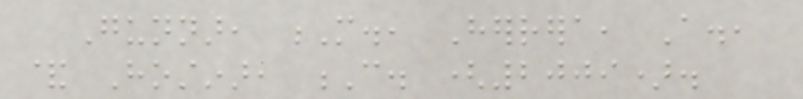Gunnar, M., Herrera, A.,
& Hostinar, C. (2009).
